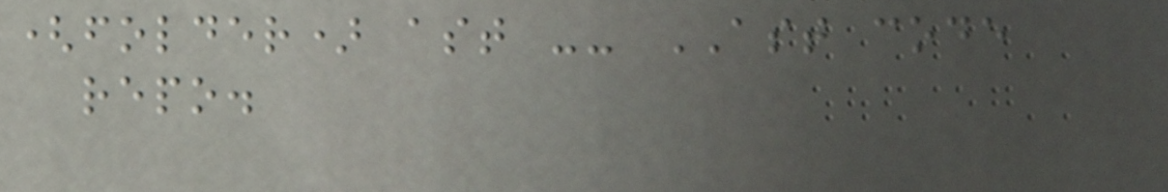(folder) ast -- AST code
repo.
